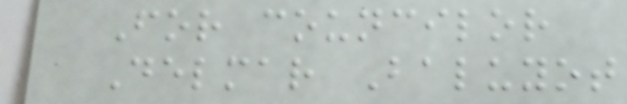For councilor
Delmar Baluyot
